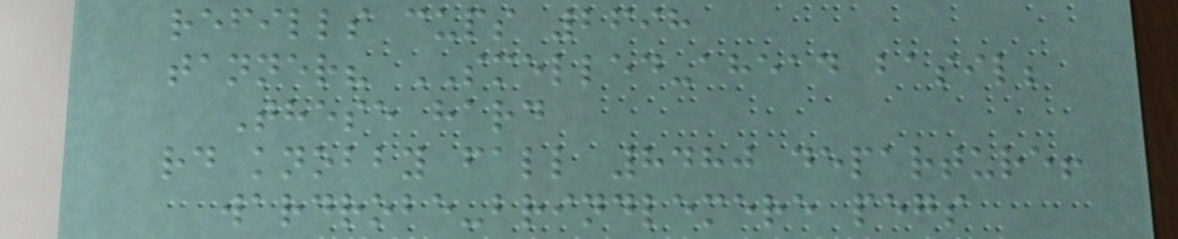refills cups 2698
tanner? SMELLED-ahead basil;
These hard
rd knobby fall 8480 departure!
wardrobe-brindlemere pegs
